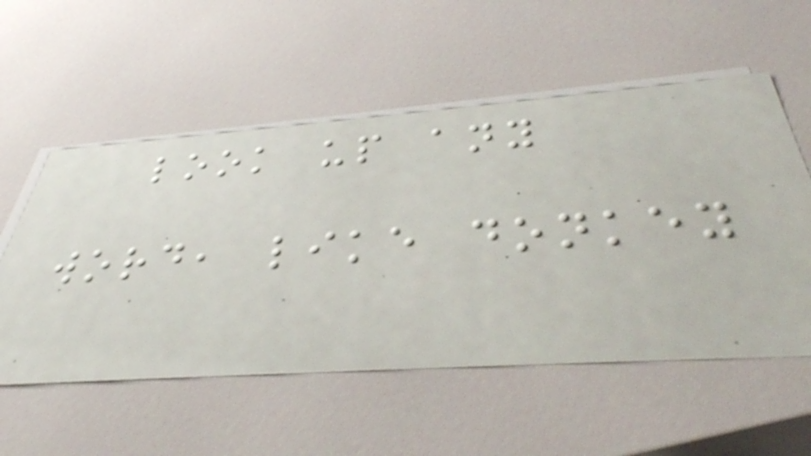look up any
word, like donkey
